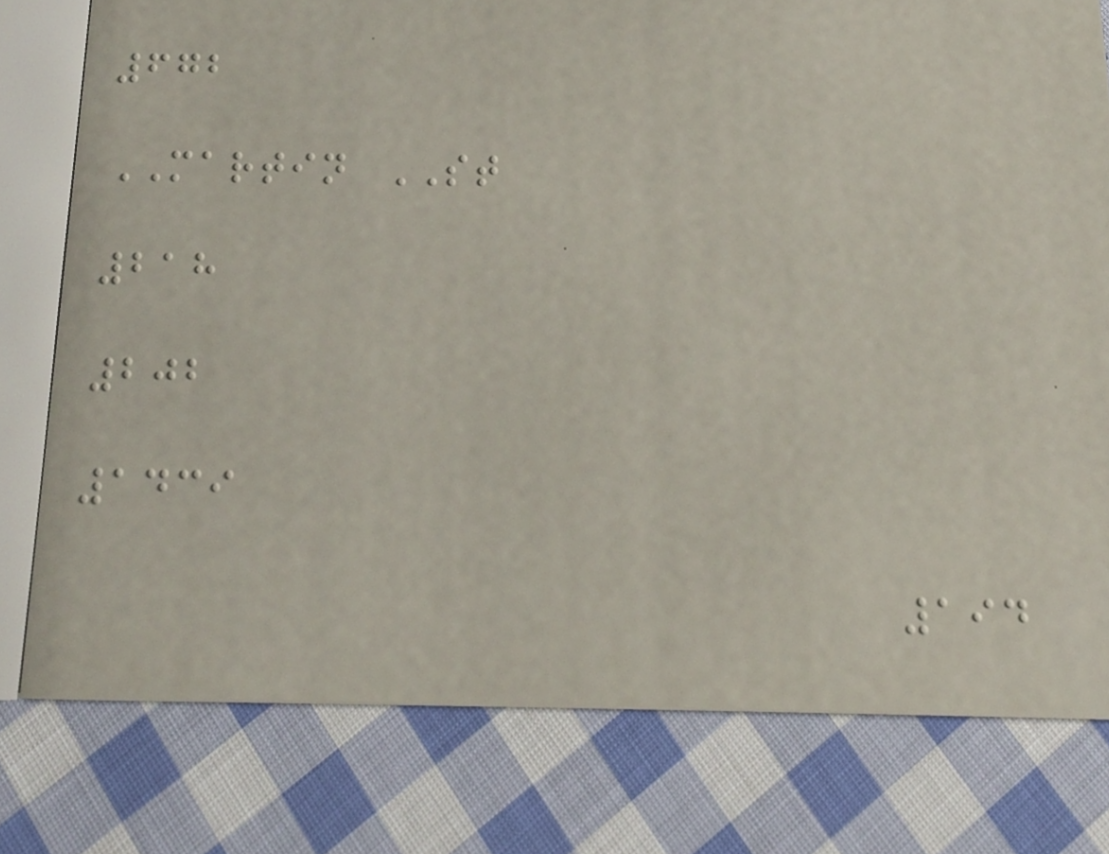672
MARTIN ST
218
202
1439
194
